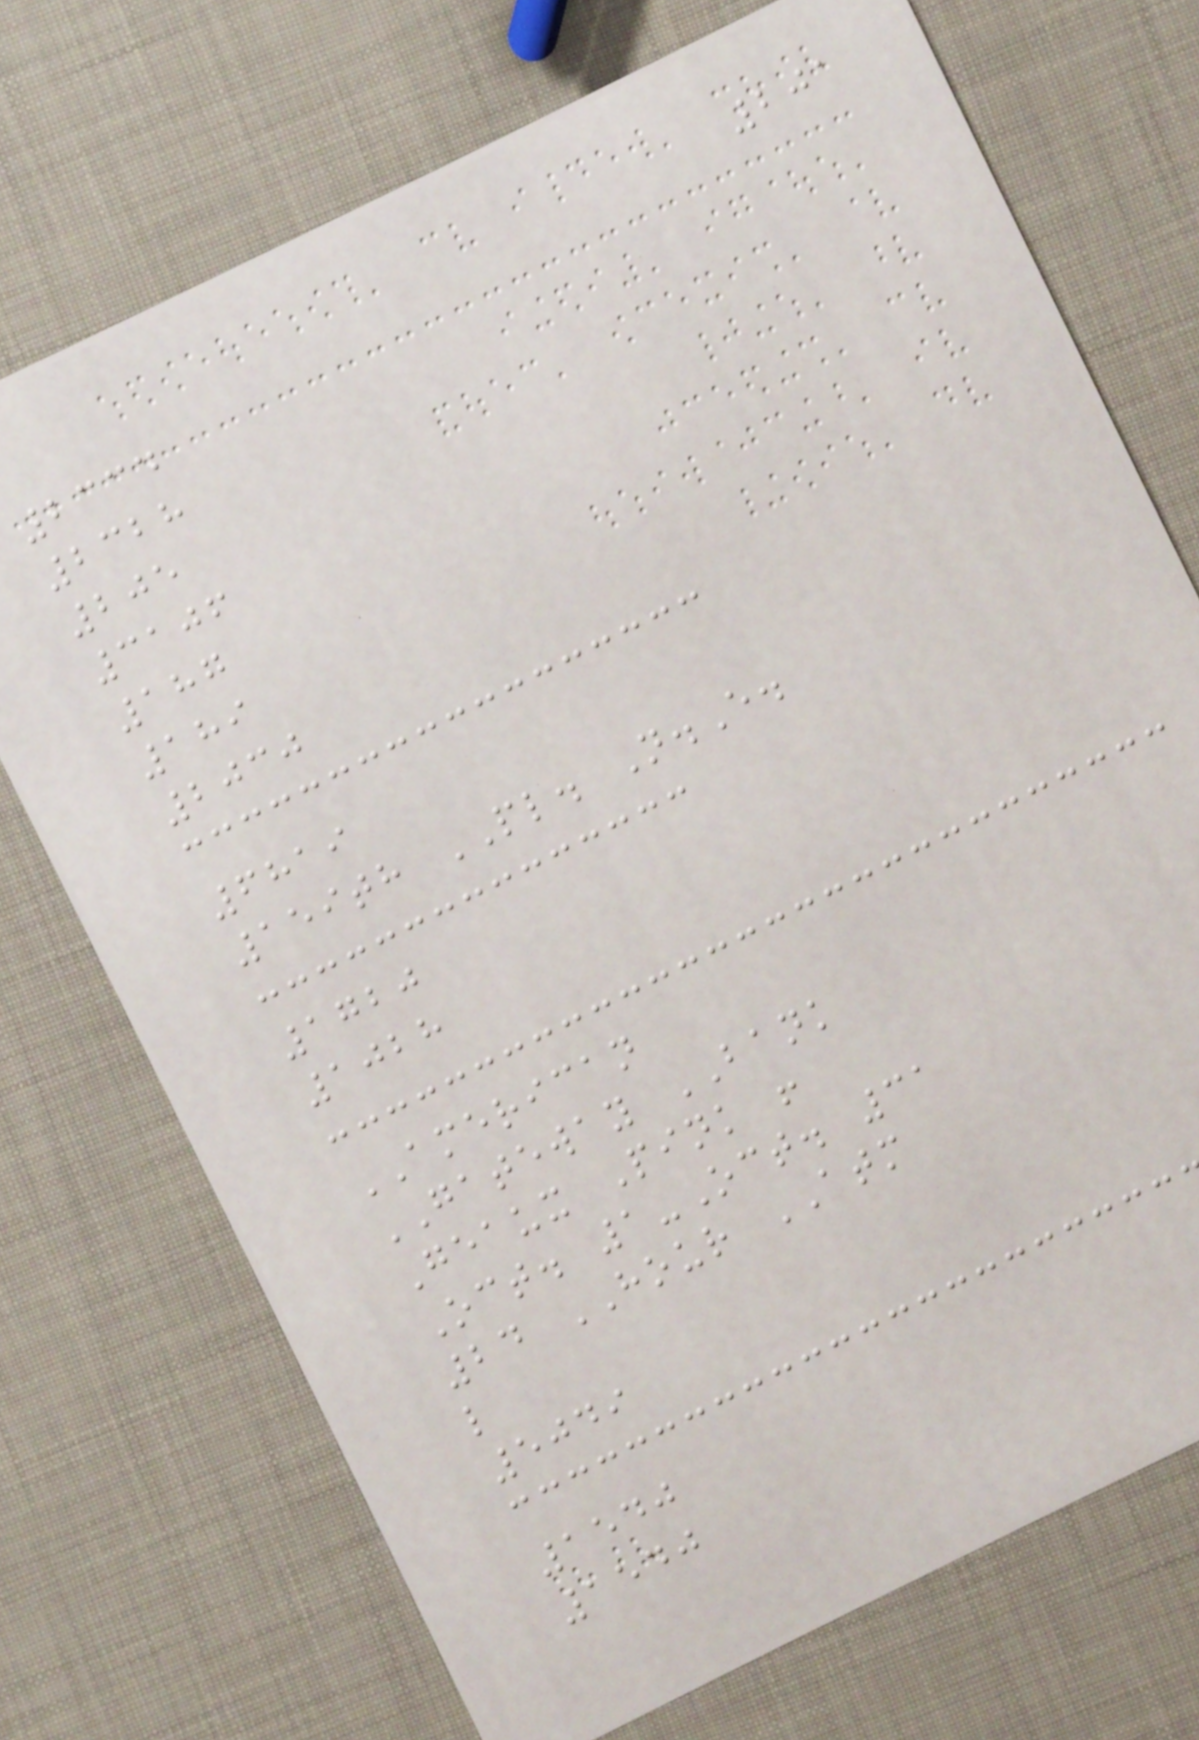201
2334
2328
205
3106
187
189
2030
6819
159th PL. N.E.
1720
1028
AMERICAN
GATEWAY BANK
Geaux Pink !
Oct. 1-Oct. 31
24 HOUR ATM
l
5049
1540
1540
